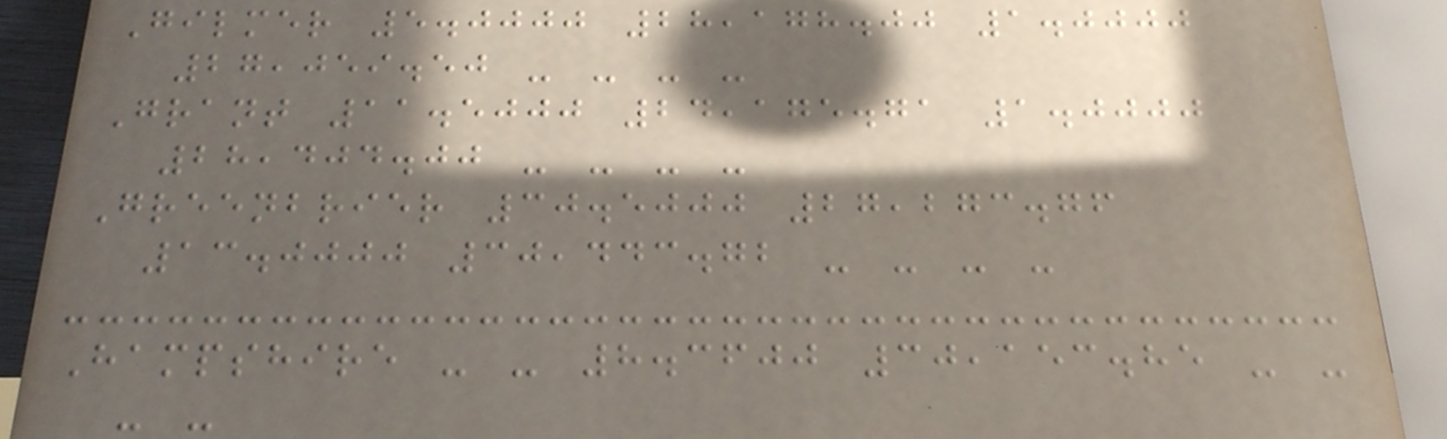Gilmer 5.0000 28,178.00 1.0000
27,059.50 - - - -
Grant 11.5000 24,175.71 1.0000
28,404.00 - - - -
Greenbrier 30.5000 27,273.76
13.0000 30,443.72 - - - -
Hampshire - - 8.3600 30,153.85 - -
- -
